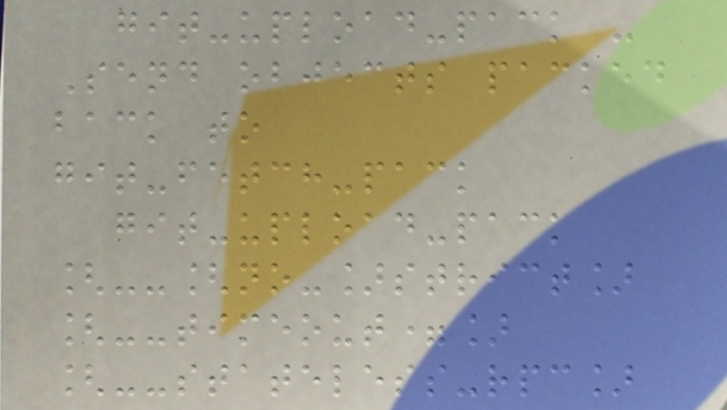git-upload-pack -
Send objects packed
back to
git-fetch-pack
git-upload-pack
[--[no-]strict]
[--timeout=]
[--stateless-rpc]
